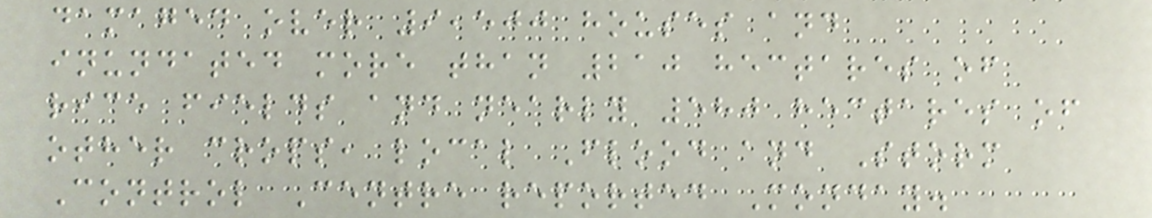damaged over 9,500 houses and
inundated more than 210 hectares of
rice fields and nearly 580 hectares of
other crops, local Flood and Storm
Control Centre reported Monday.
